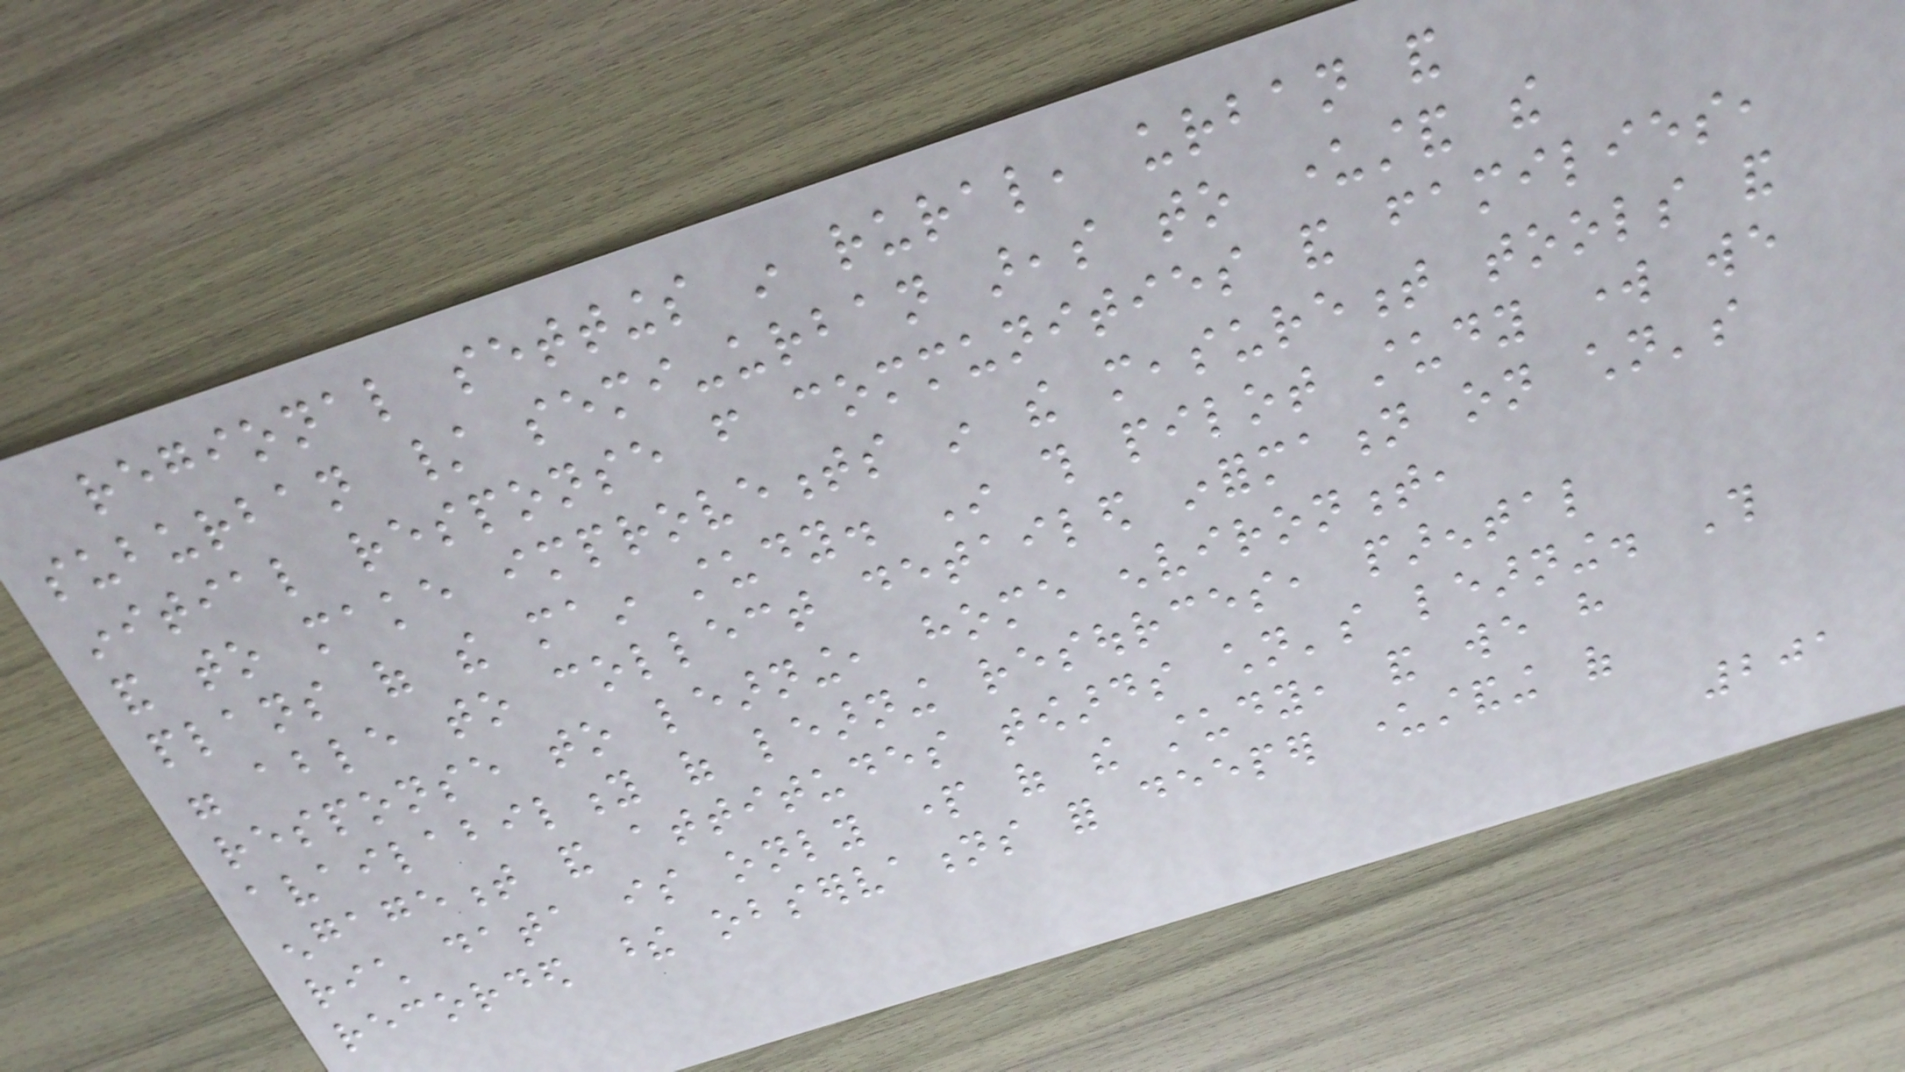regional settings in rural, urban and
suburban / semi-urban areas to understand the
initial response from communities and families,
and to make improvements in the measurement tools and
plans of the main study. In this pilot study work we
were able to collect detailed information on children's
response to learning, home environment,
availability of learning resources, parental
engagement and attitudes towards children's learning. This
rich data is only part of the study, and we have
recorded these observations for deeper understanding of
201
